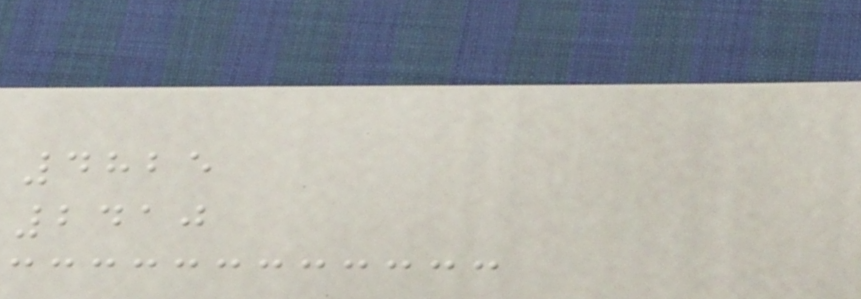4825
2410
